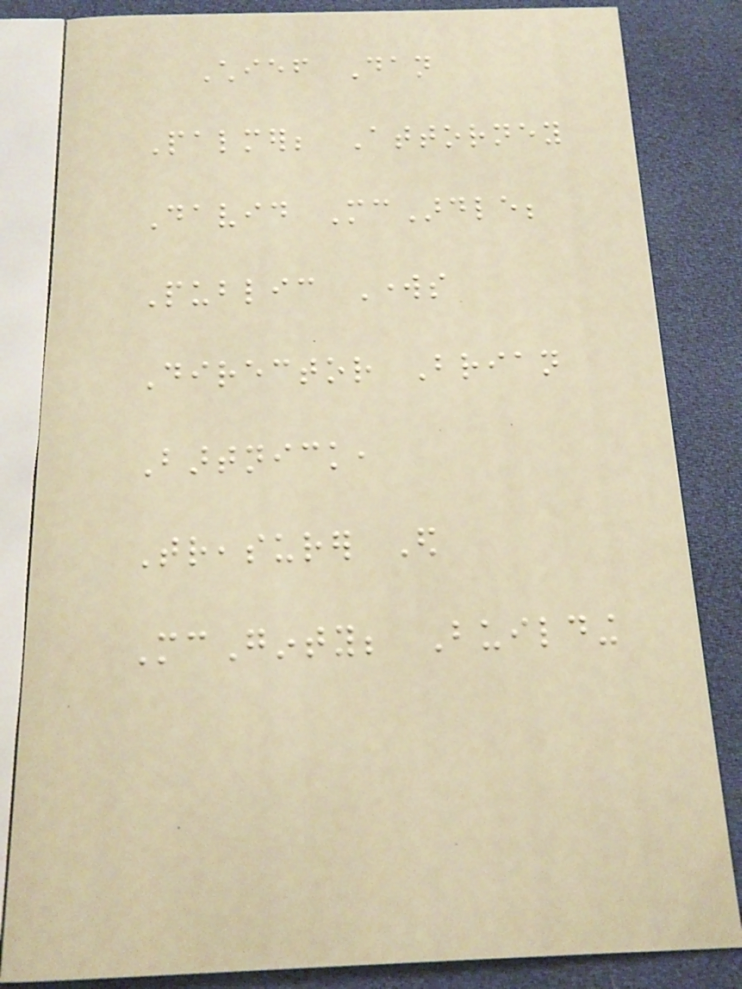Chief Dan
Palmer; Attorney
David McArdle;
Public Works
Director Brian
Bartnick,
Treasurer Ed
McGinty; Building
